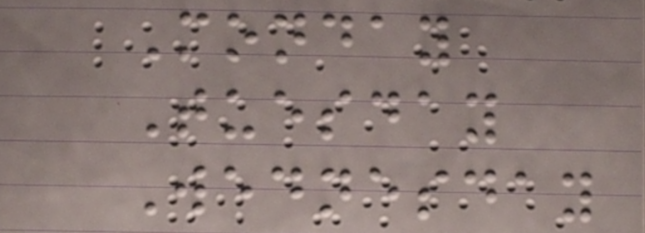Monday
Tuesday
Wednesday
